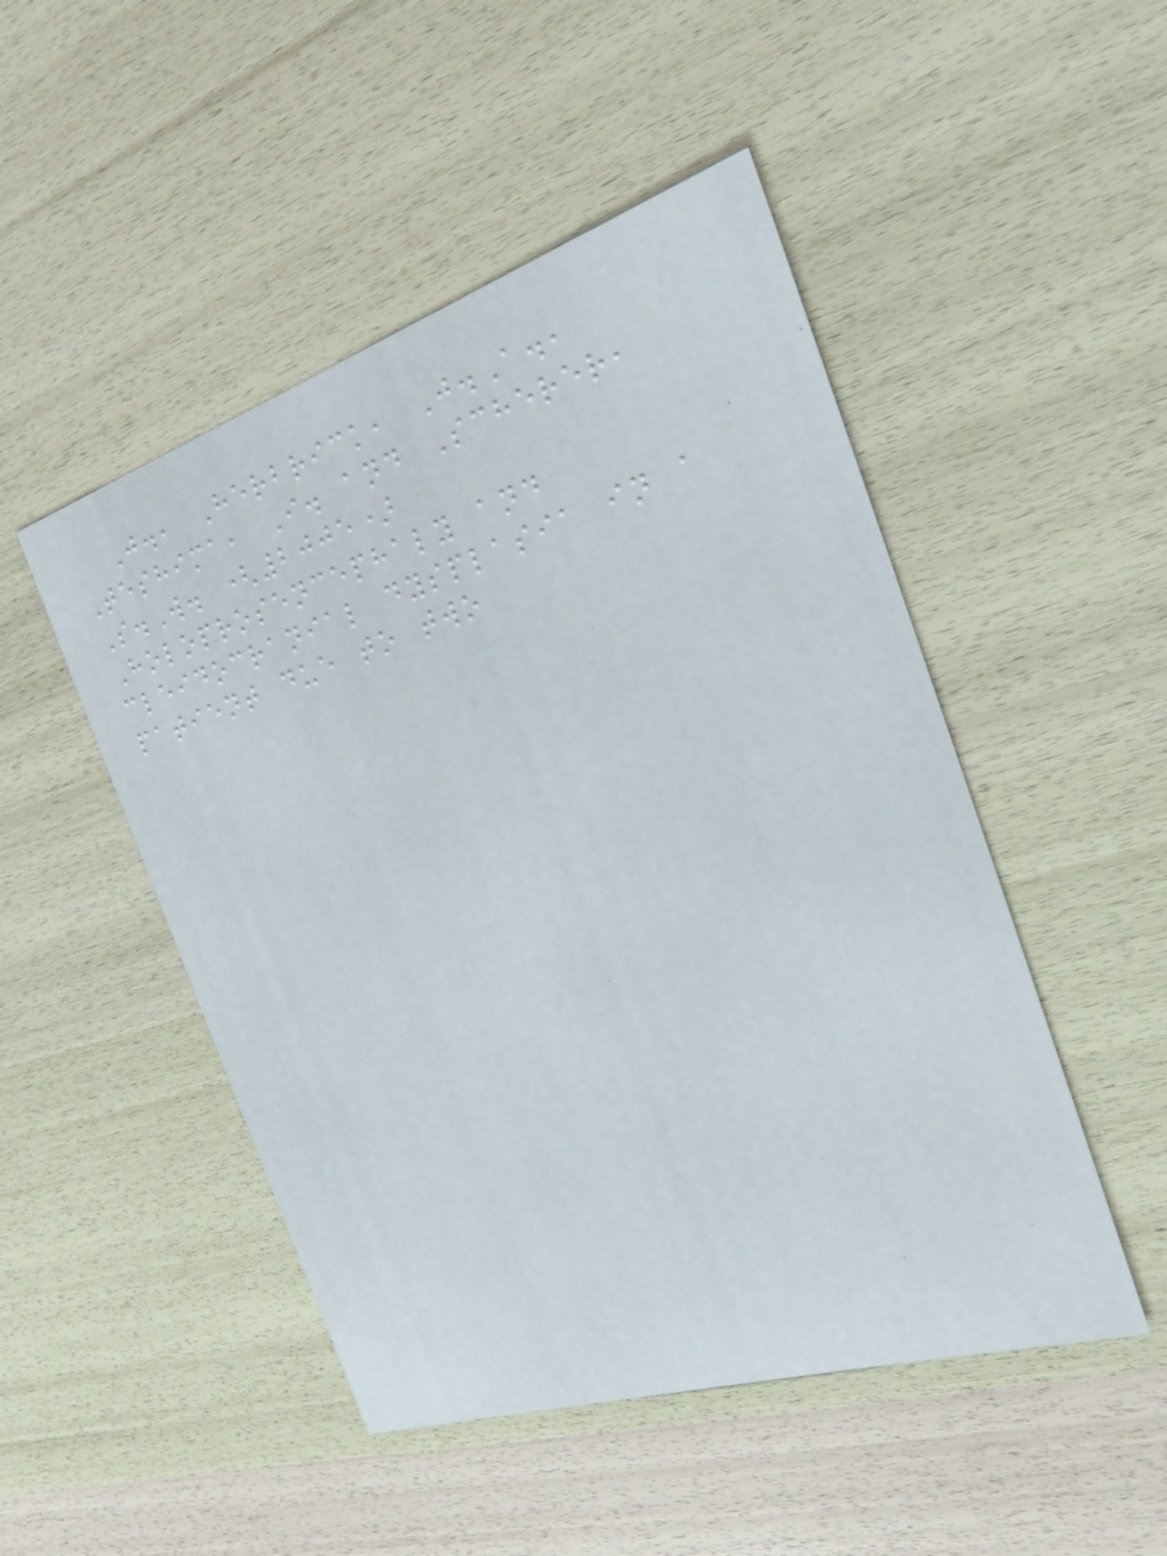J., Herbrick, J.A.,
Teshima, I. and Scherer,
S.W. (2005)
Holoprosencephaly and
cleidocranial dysplasia in a
patient due to two
